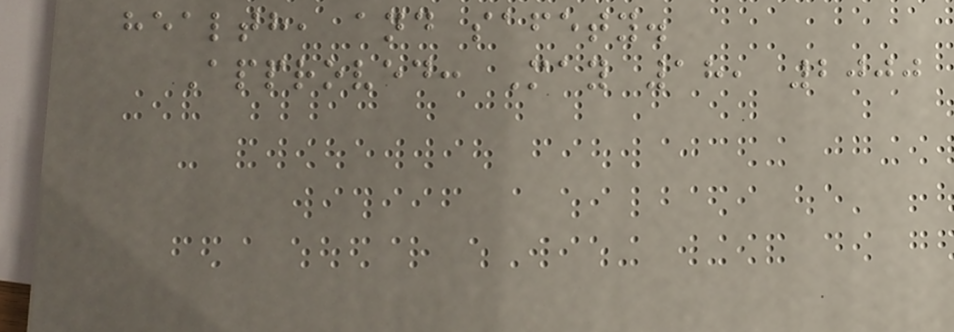health, and safety.
Approved: May 18, 2000
